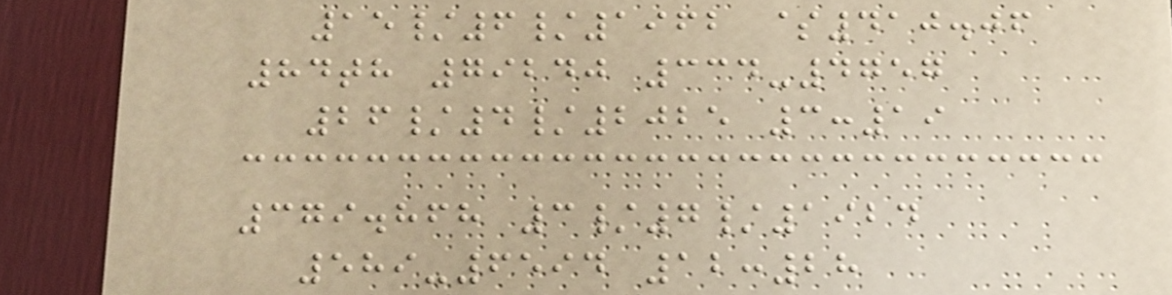15/6/1962 $410.06
84th 79240 334-4757
26/4/2025 3:19
379.868 3/7/1924
589-6594 12:28
